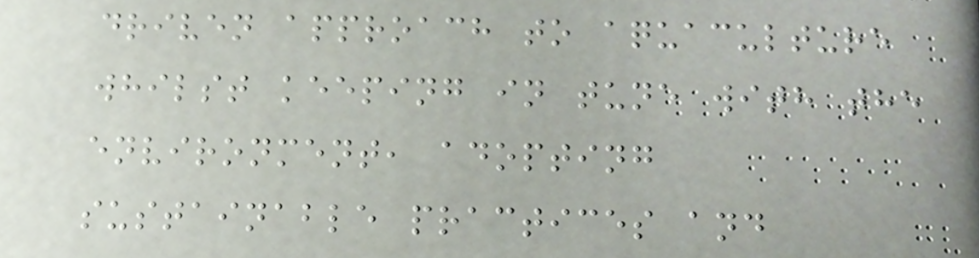driven approach to aquaculture
whilst keeping in tune with the
environment, adopting
sustainable practices and
